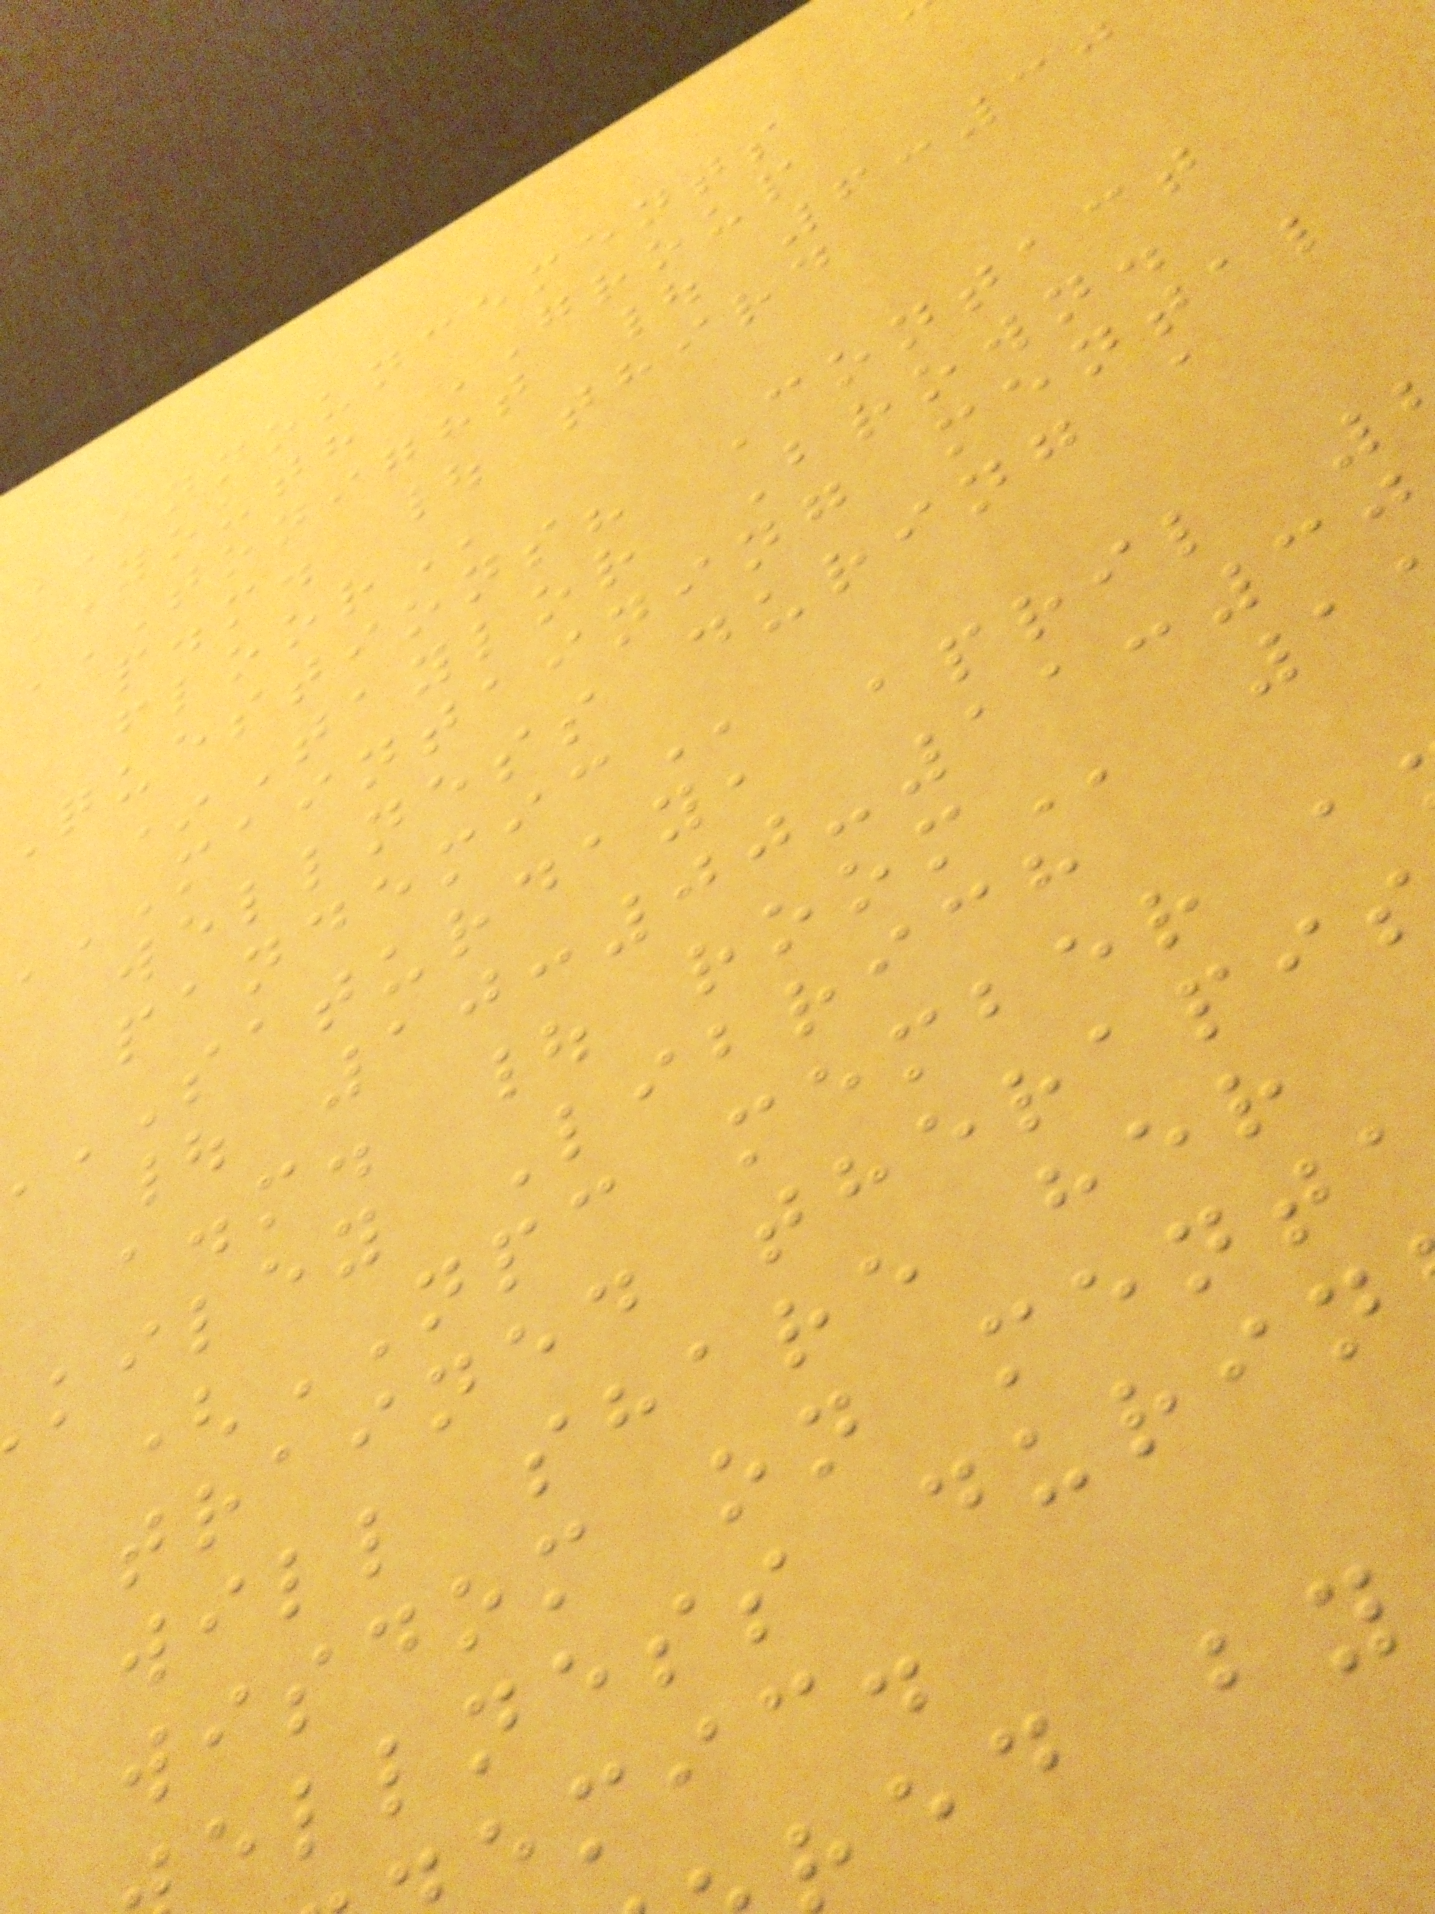ANNOUNCEMENTS
YOUTH GROUP
TONIGHT | 6:30
p.m. | third
Questions? Contact
*Taylor Brown.
MAINTAINING mental
wellness during a
SATURDAY, april
| 10:00-11:30
a.m. |
kiley Librich
(NPC member a
trained therapi
will share her
wisdom on ment
ellness durin
emic.
ed by
